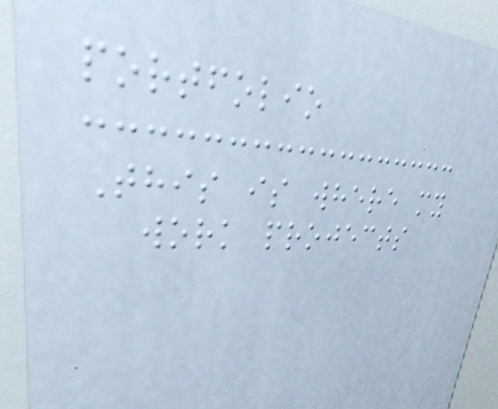portfolio
This is where my
work projects
